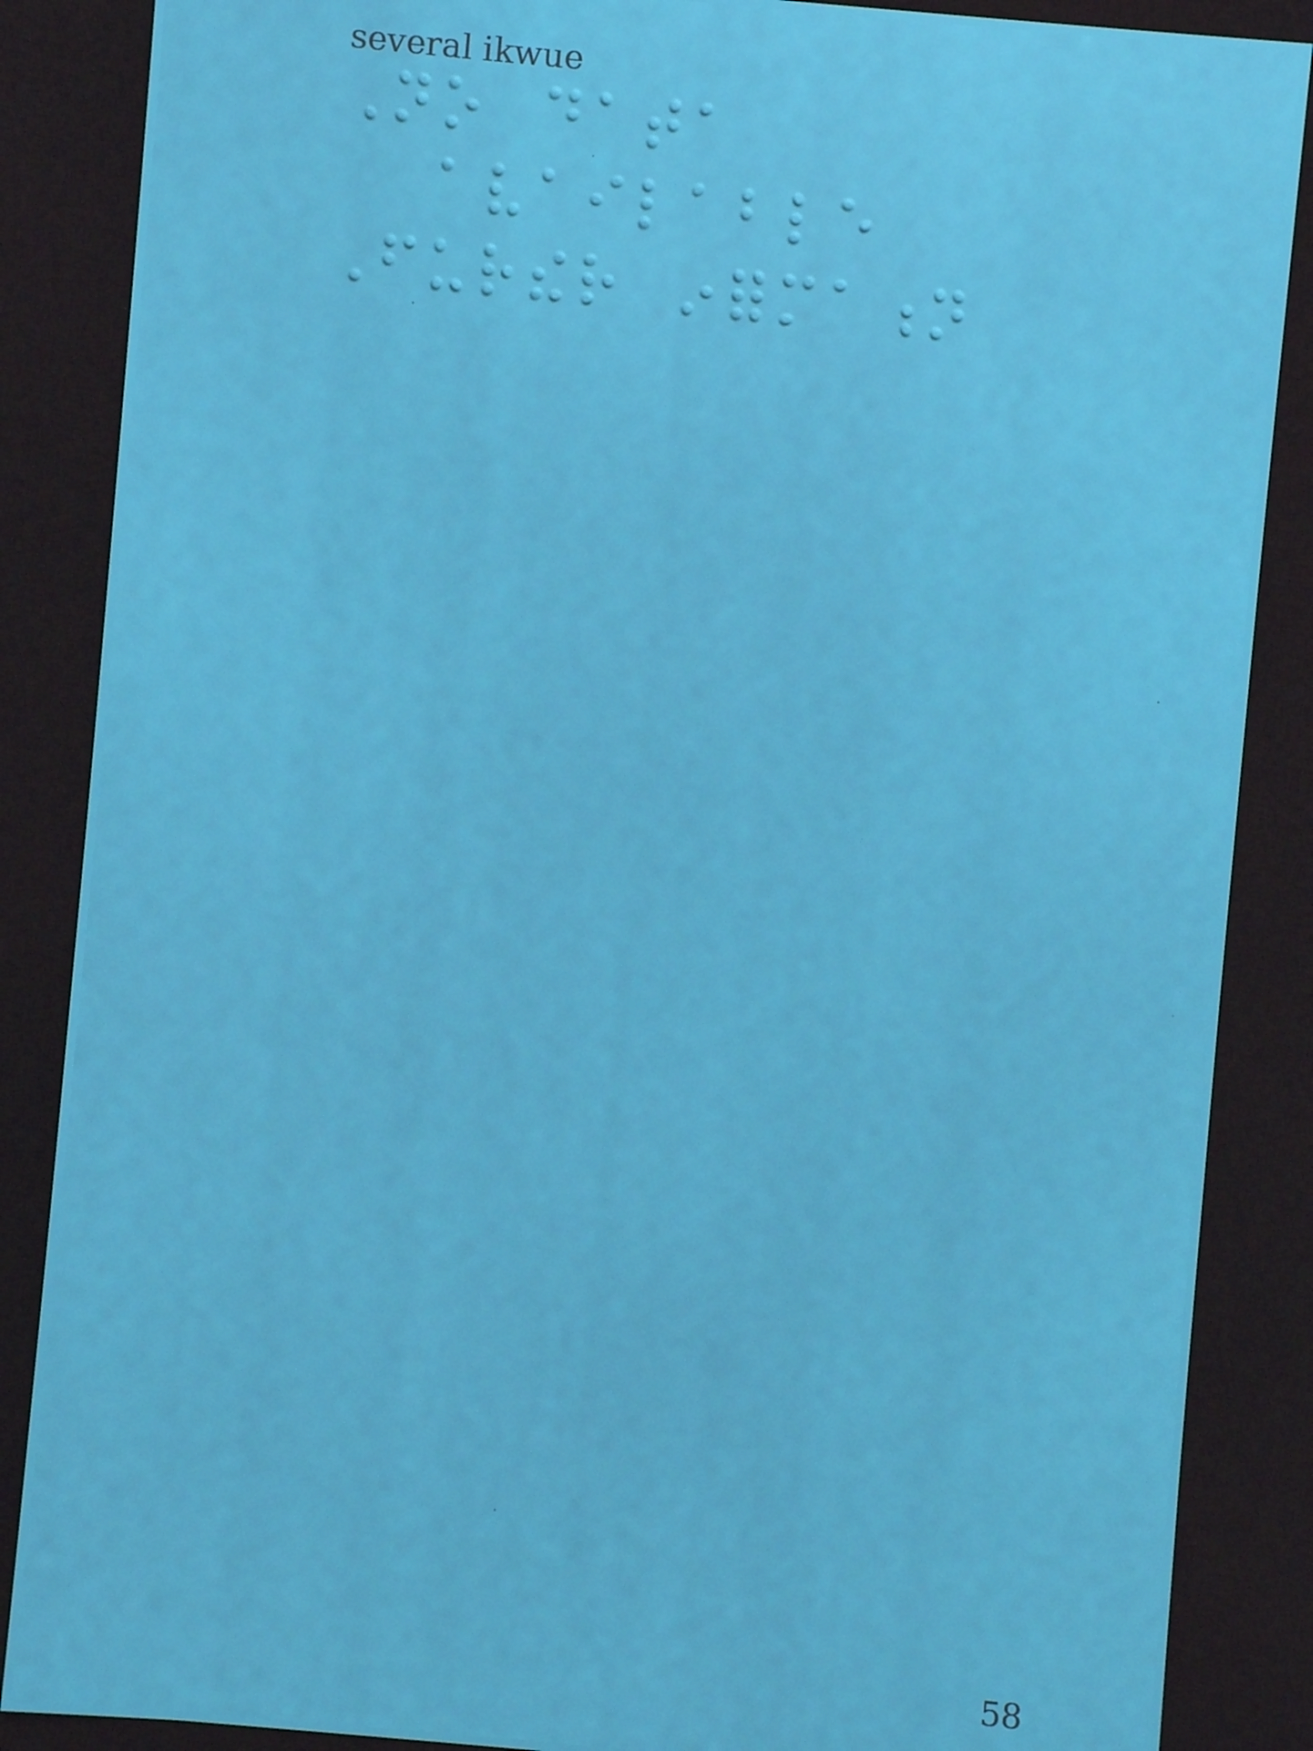No data
available
Further information
